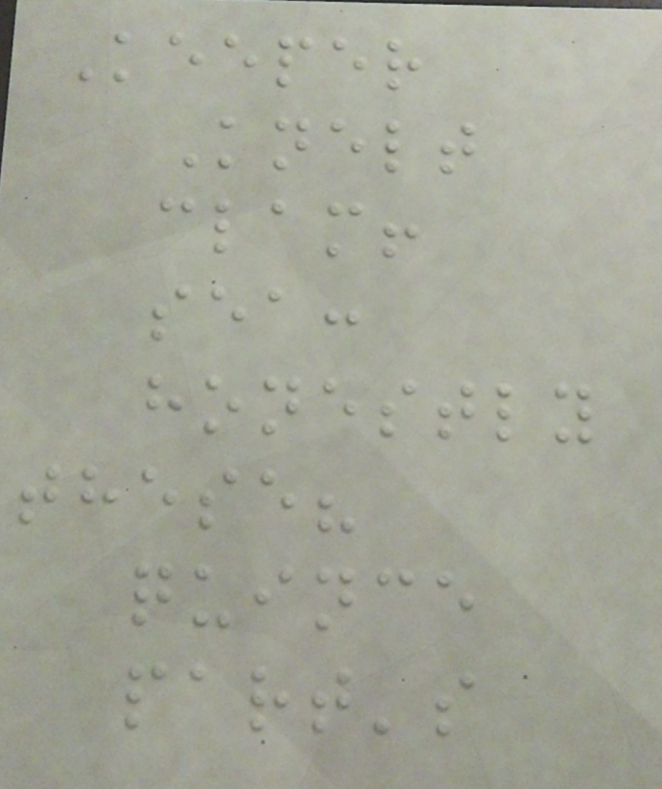Keeper
Knelt
clam!
sea:
honestly
these?
quince
part's
